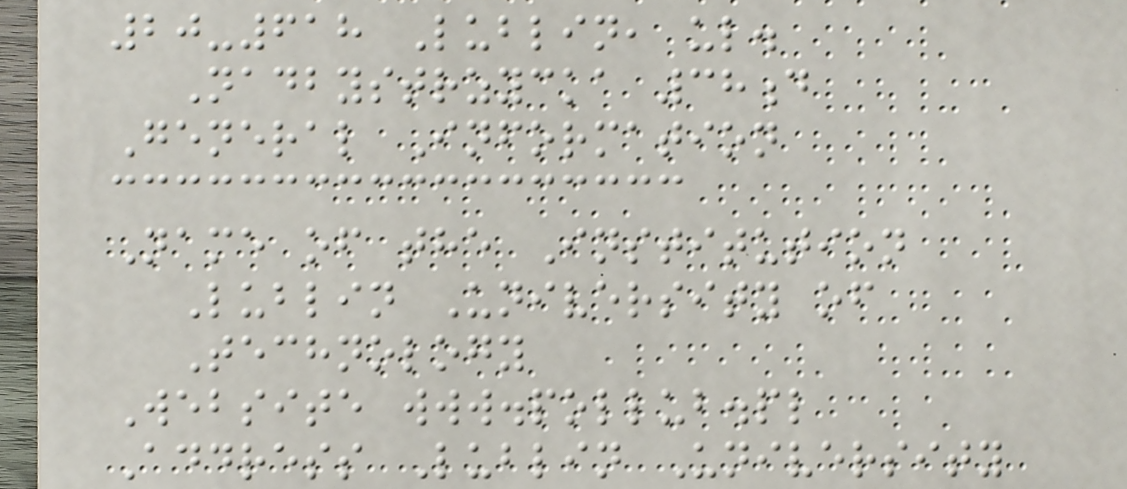20-618 Lublin, ul.
Nadbystrzycka 38d
General Information
Name of the Institution
Lublin University of
Technology
Website www.pollub.pl
Address Lublin University
